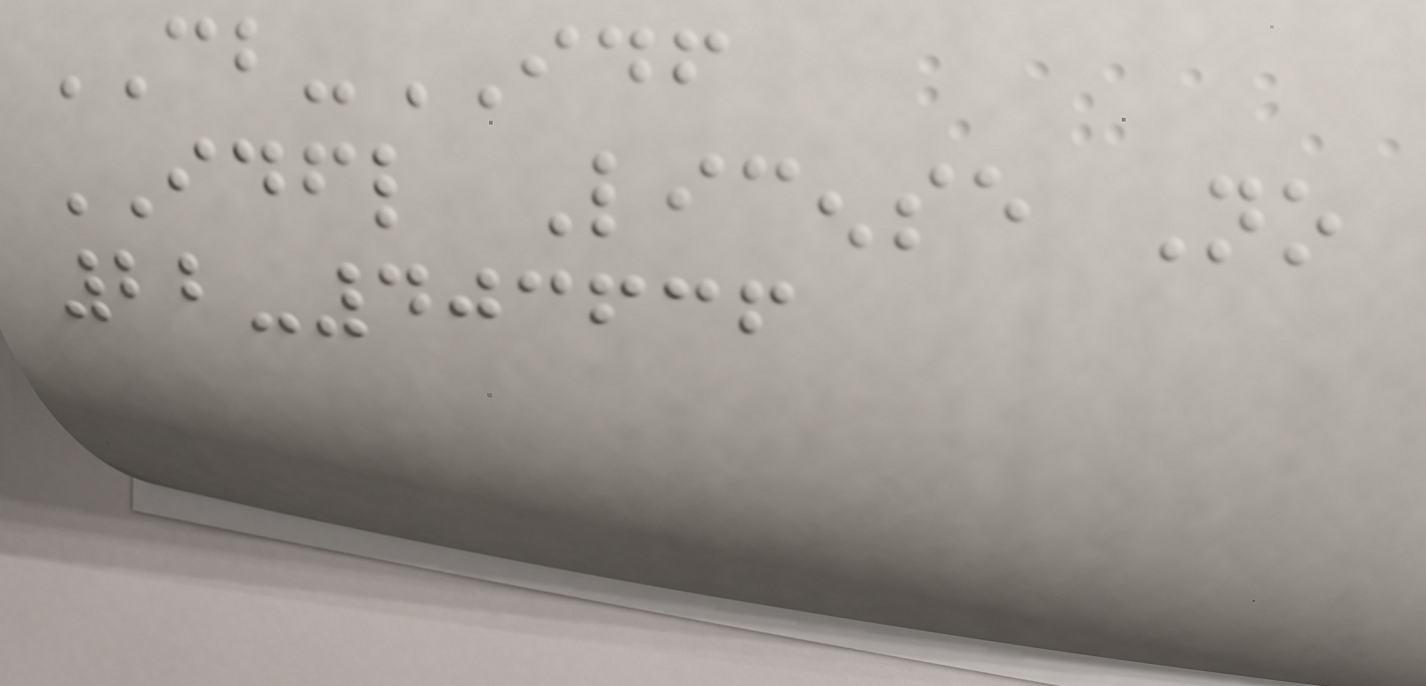CB-IDF
IDFL License No
22-403636
